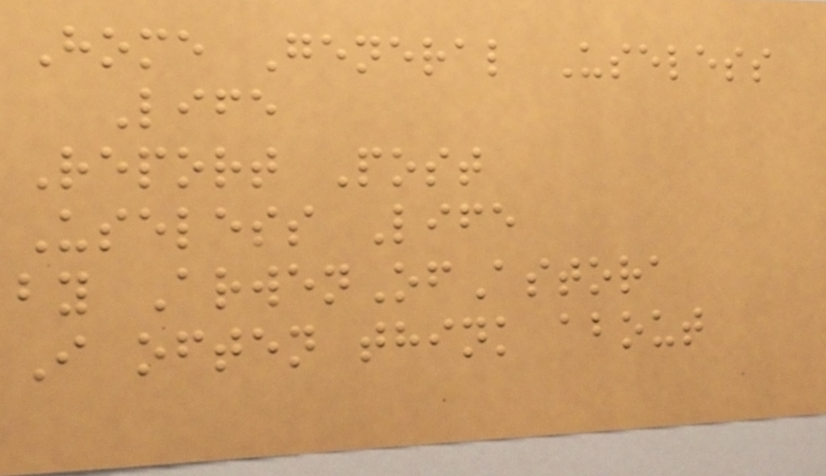Home General Useless
Life
Report Post
Useless Life
by ArwenOfAstora
I often think about
